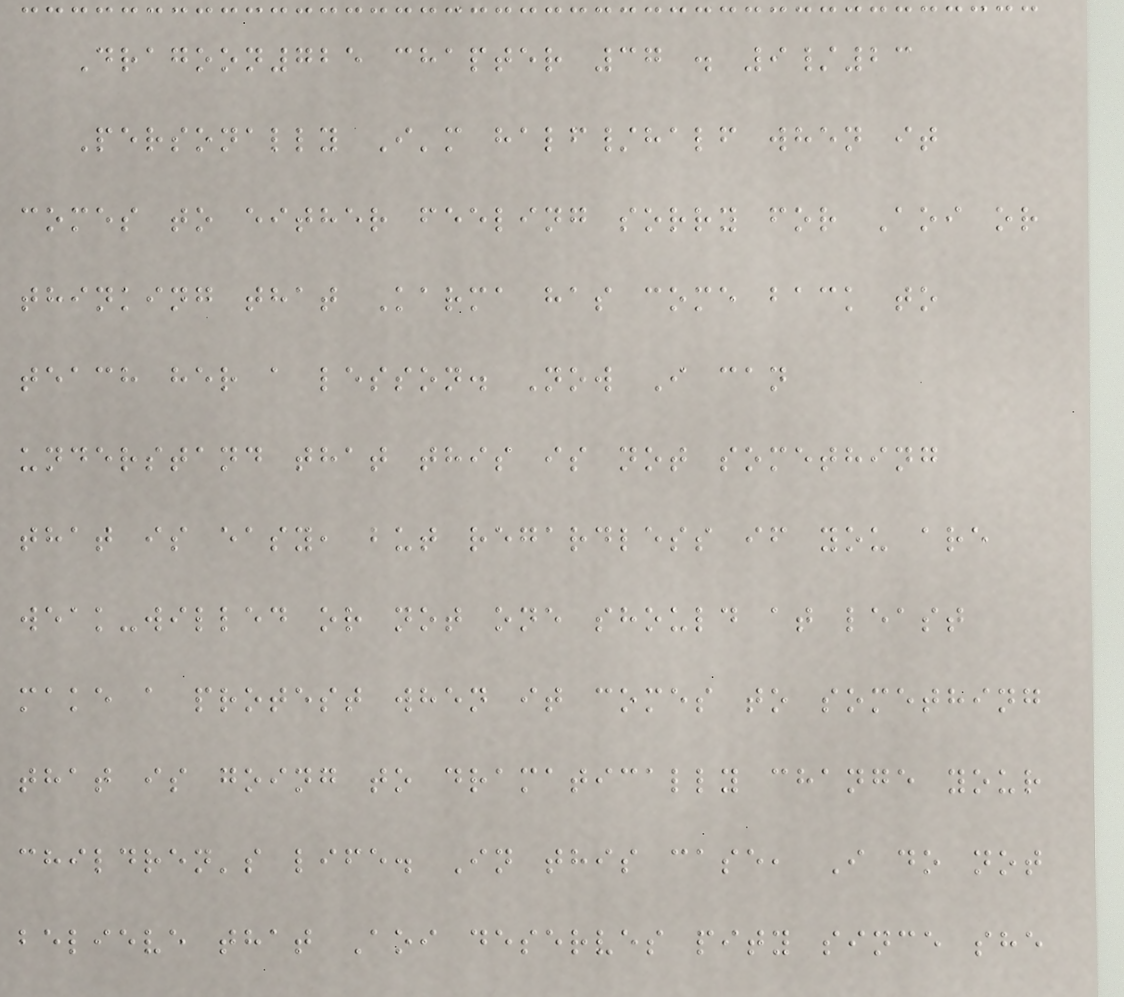Dragoon725 chapter 37 . 9/23
Personally I'm half/half when it
comes to either feeling sorry for Aoi or
thinking that Karma has come back to
teach her a lesson. Now I can
understand that this is not something
that is easy, but regardless if you are
weak-willed or not one should at least
make a protest when it comes to something
that is going to dramatically change your
children's life. In this case, I do not
believe that Aoi deserves pity since she
